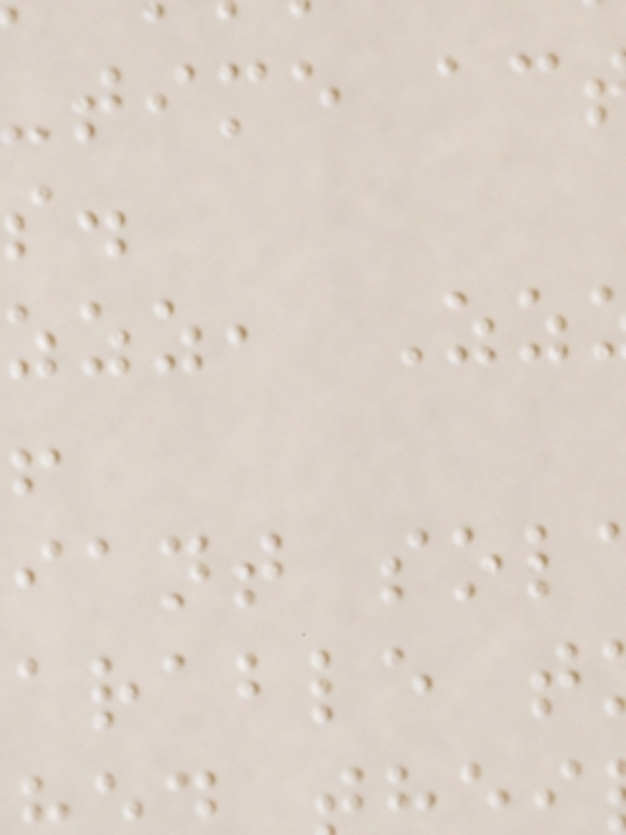time ac
zzz, Zz
iant sol
arable t
